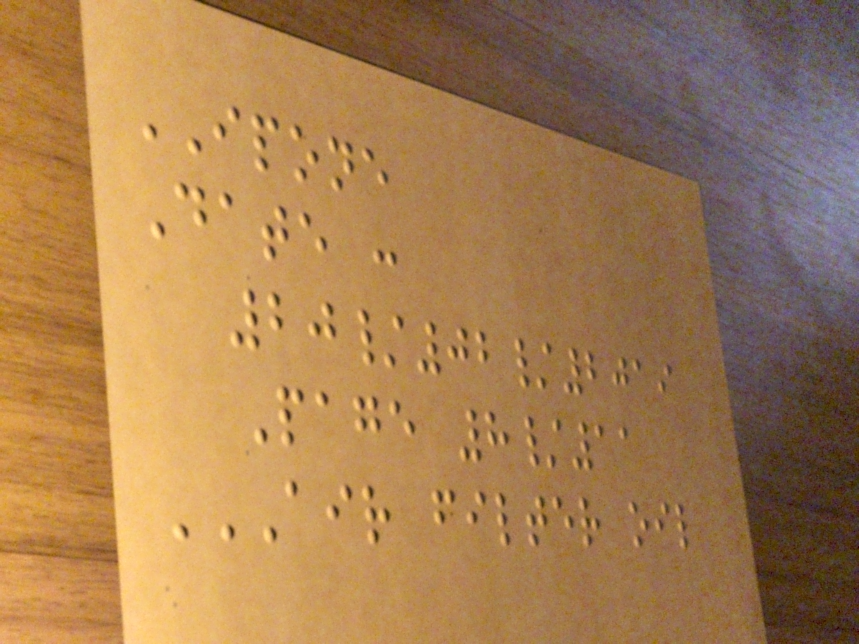IPONE
Date :
20/02/2019
Page 8/11
AIR FILTER OIL
